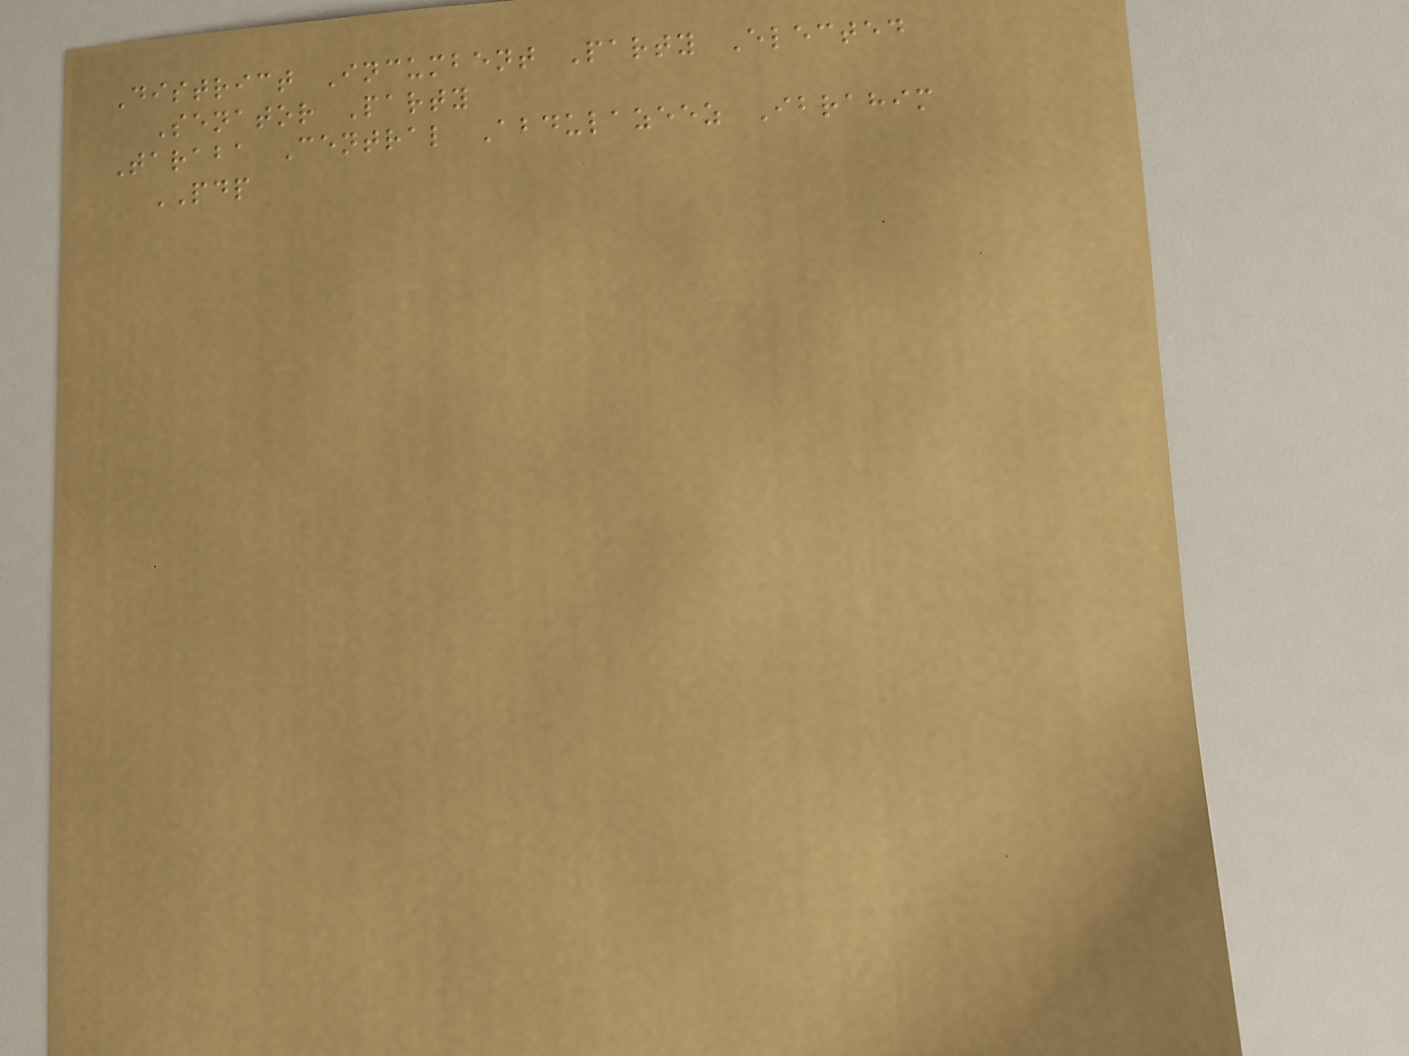District Incumbent Party Elected
Senator Party
Taraba Central Abdulazeez Ibrahim
PDP
